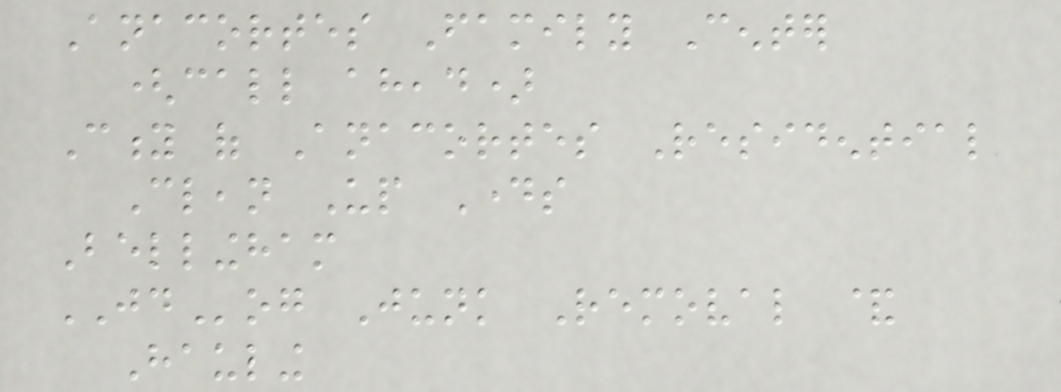Anacortes Family Center
(call ahead)
City of Anacortes Residential
Clean Up Days
Bellingham
JDog Junk Removal &
Hauling
